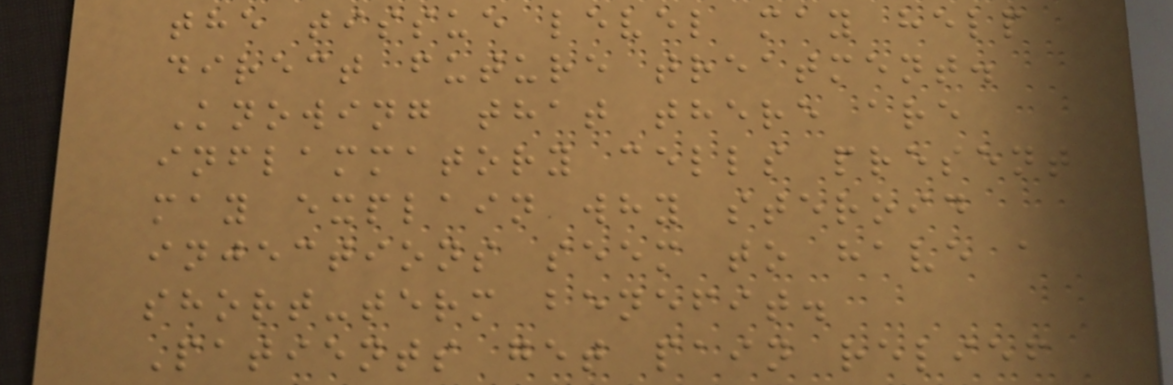the tissue level may help
direct future treatment.
Knowing that there are
inflammatory cells present
may explain why steroid
injections seem to have a
short-term benefit.
Patients get pain relief
